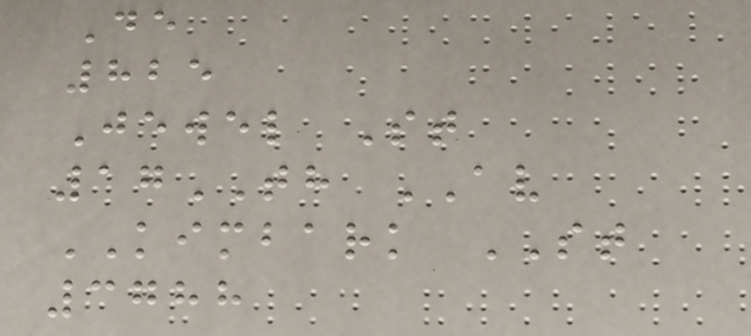De
825
Jewel St
17TH AV
KIMBARK ST
3788
